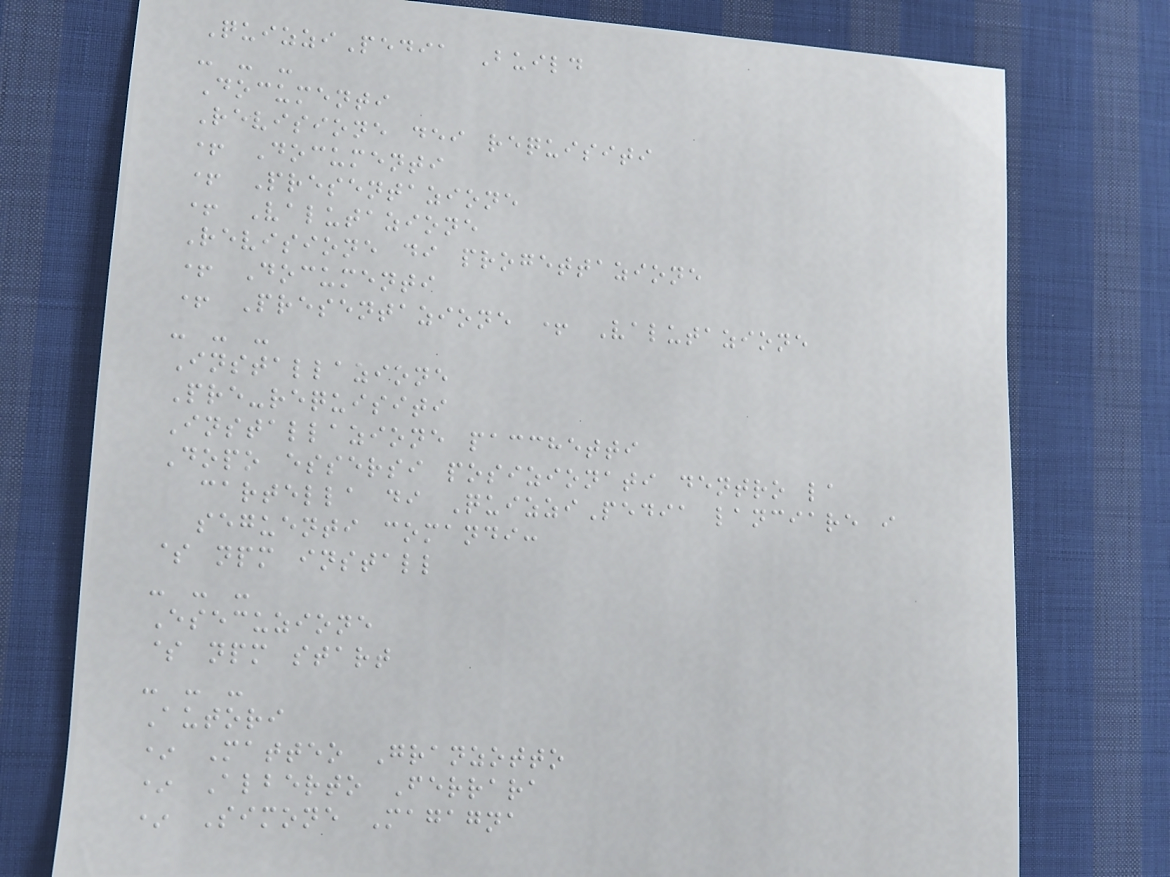QuizziPedia Build
- - -
Documenti
Revisione dei requisiti
+ Documenti
+ Presentazione
+ Valutazione
Revisione di progettazione
+ Documenti
+ Presentazione + Valutazione
- - -
Installazione
Pre-requisiti
Installazione pacchetti
Dopo essersi posizionati dentro la
cartella di QuizziPedia lanciare i
seguenti comandi:
$ npm install
- - -
Esecuzione
$ npm start
- - -
Autori
* Matteo Granzotto
* Alberto Ferrara
* Simone Magagna
